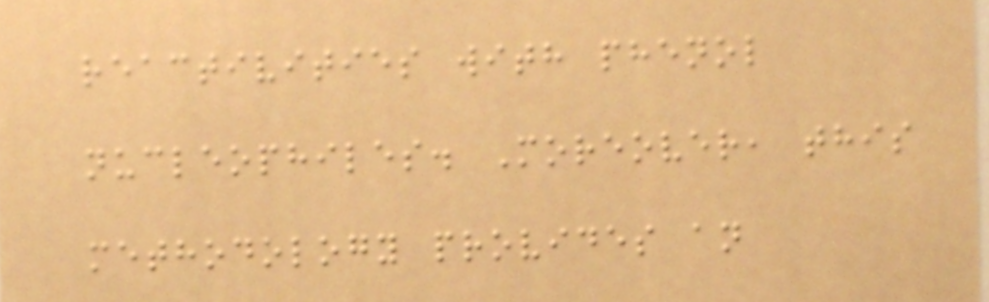reactivities with phenol
nucleophiles. Moreover, this
methodology provides an
